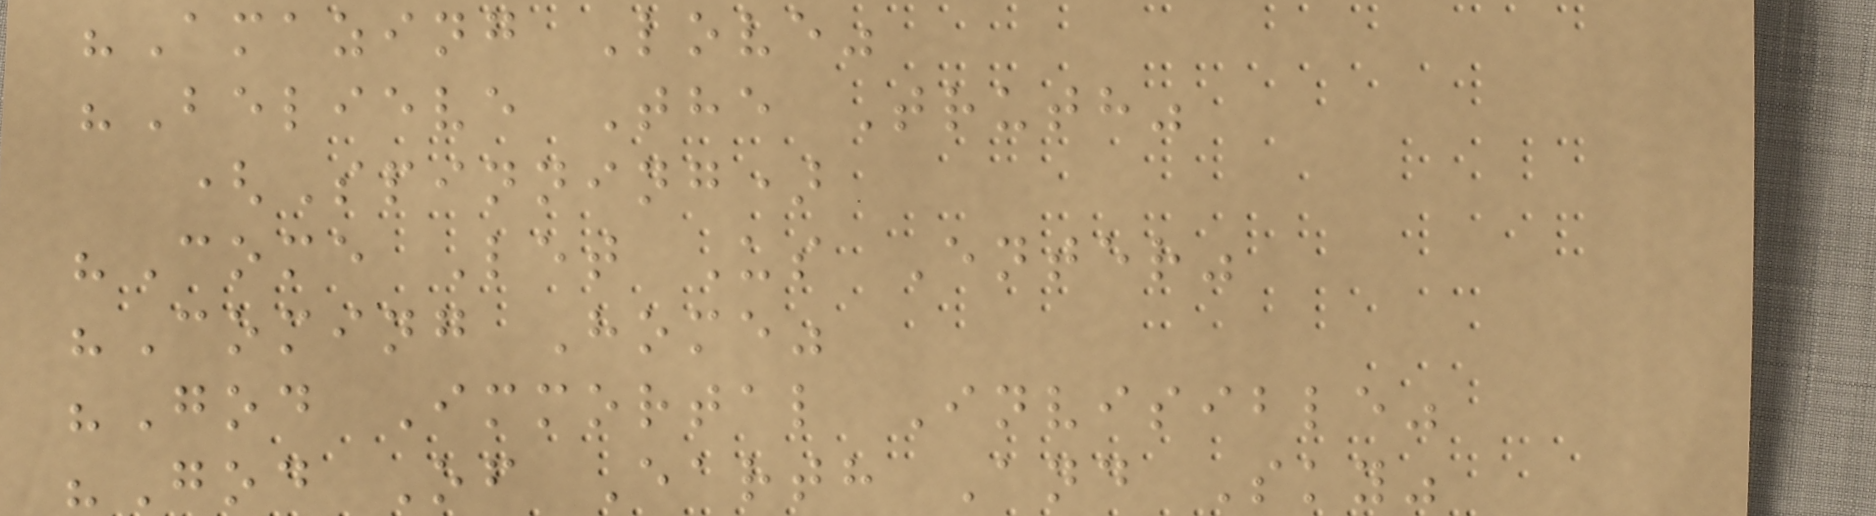"Amazing Love"
"Believe The Truth"
(Spinning)
"Come Let Us Enter"
"Coming Home"
"God Immortal Invisible"
"God Of Earth And Sky"
